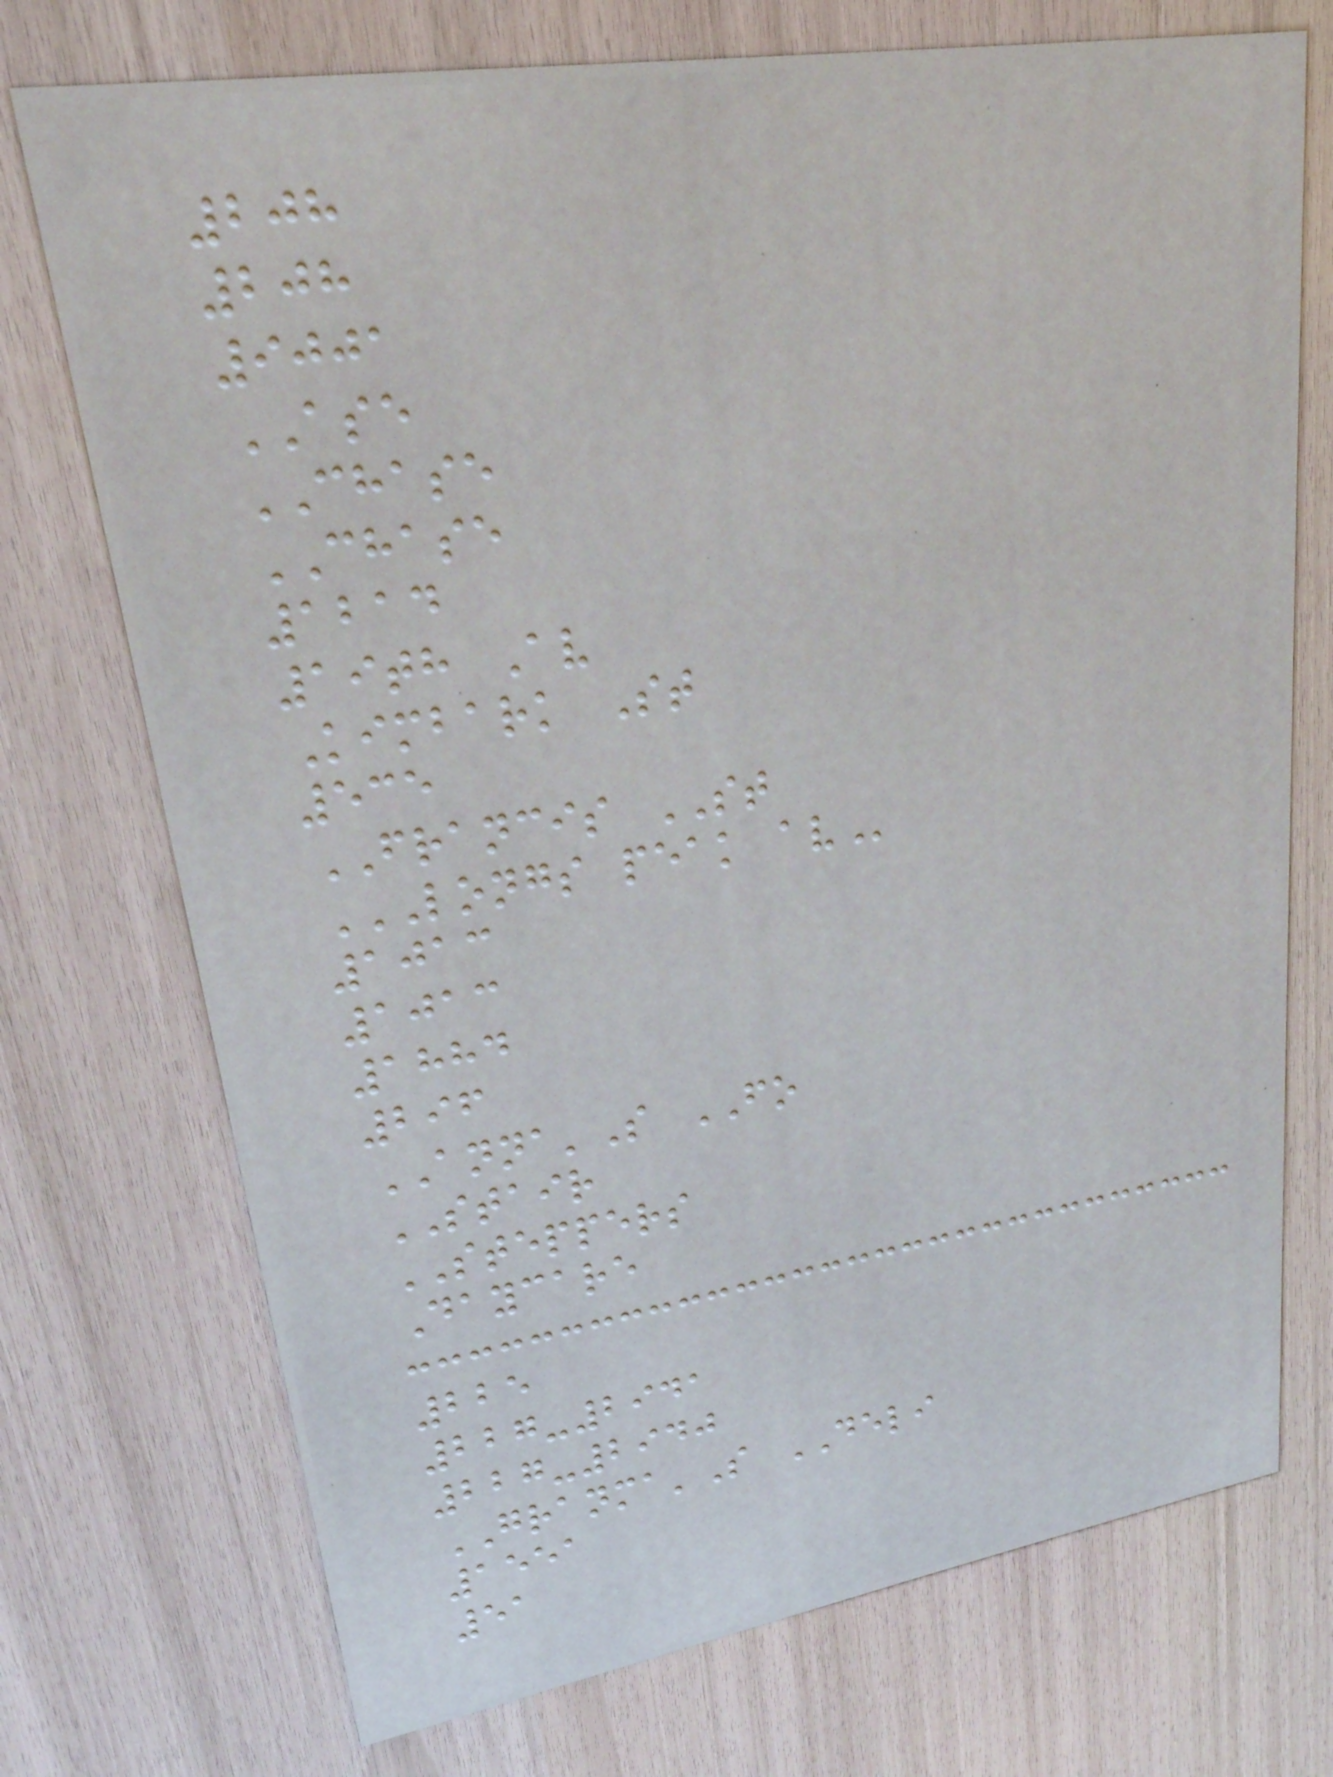208
208
9001
ASE
CHASE
CHASE
1214
19th Av
Kimbark St
535
FRANCIS ST
LONGS PEAK AV
1013
1013
1884
296
ANNA'S FO
STAIR
STEPPERS
Daycare
225
227-2941
227-2940
GRANMA'S DELI
1551
51
